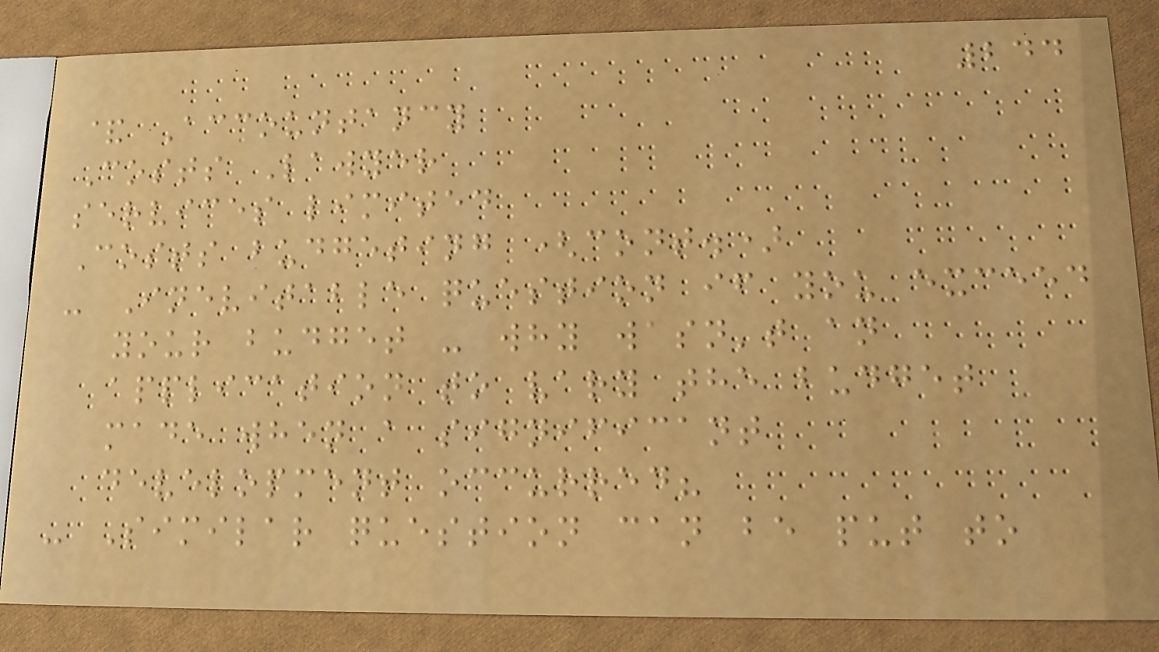244
& Accountancy
Costs Lawyer
services limited
Costs budgeting (cont.)
- Inevitable question if you exceed
your budget - why wasn't an
application to vary the budget
made when a significant
development occurred?
- Similar question can be put to
